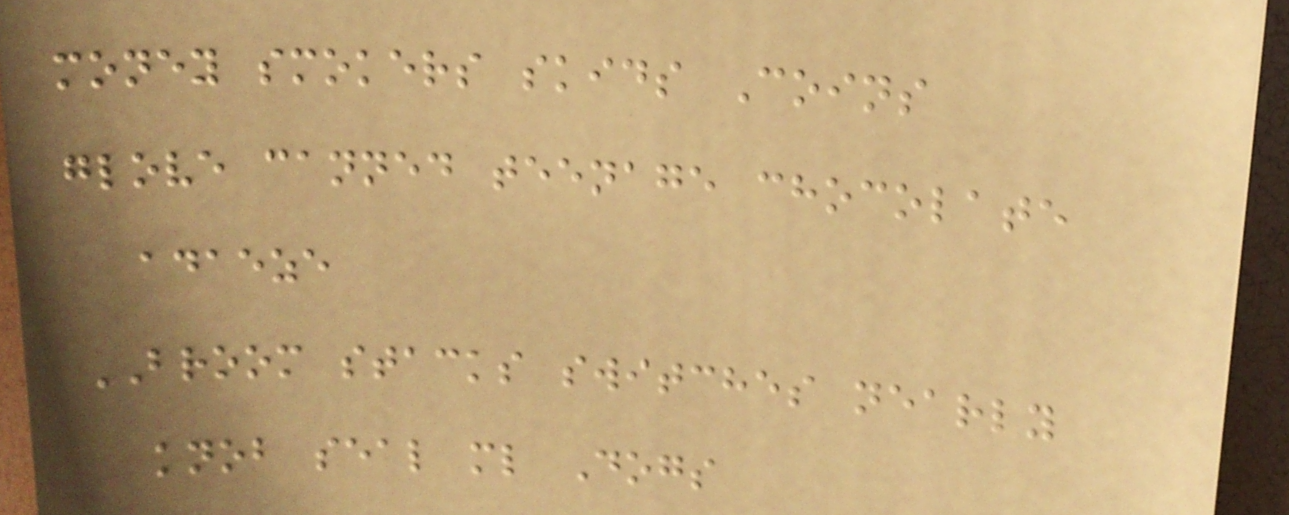money smokers skids Coins
glove canned teenage chocolate
adaeze
BROOM stacks switches nearly
knob seal ml Dogs
